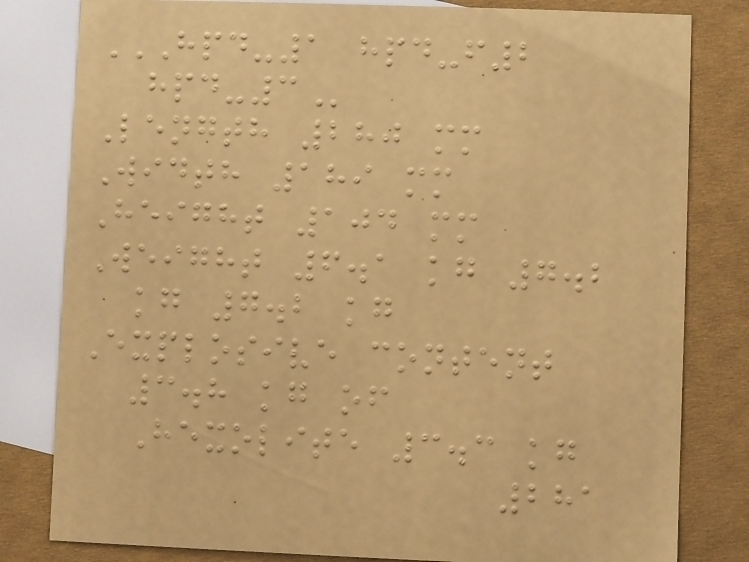HPD-1 HPD-F2
HPD-3
Length 280 mm
Width 189 mm
Height 104 mm
Weight 6.1 kg 7.2
kg 7.2 kg
Explosive content
3.8 kg of
Hexolite 3.3 kg
281
